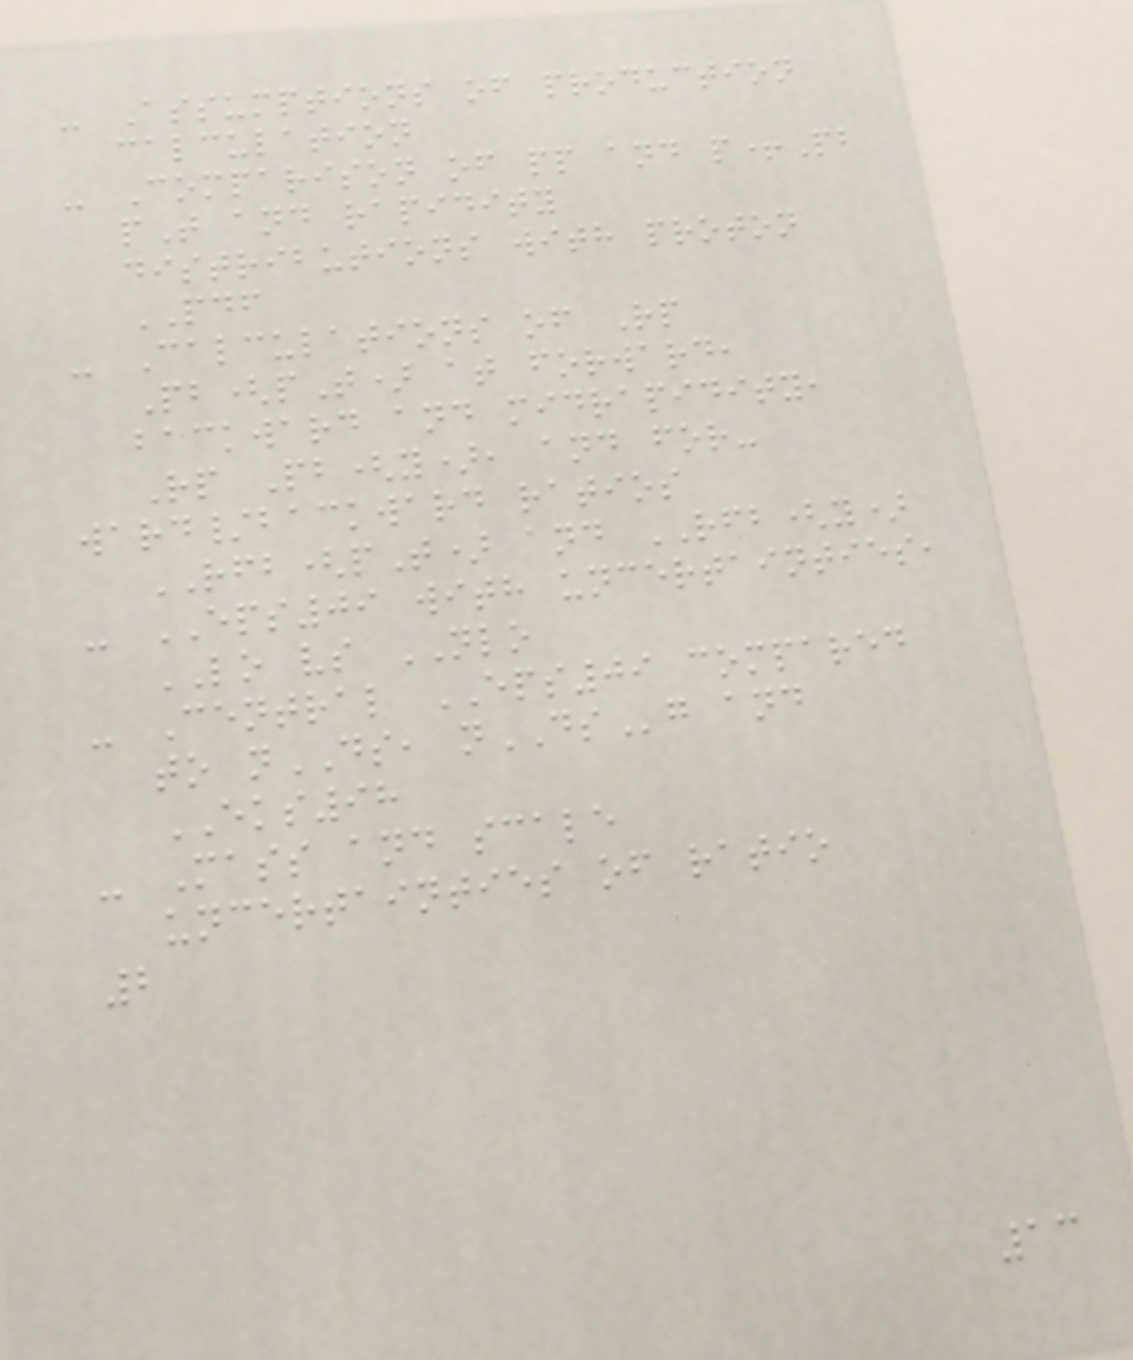- Assumptions of production
calculation
- Comparison of pp and p+Pb
pT and rapidity
distributions with proton
PDF
- Calculations of Rp
Pb(pT) at forward,
backward and midrapidity,
Rp Pb(y), and for-
ward/backward ratios
RFB(pT) and RFB(y)
- EPS09 with uncertainties,
LO vs NLO
- Central EPS09 compared
to nDS, nDSg and
EKS98
- Mass and scale
uncertainties of ratio
2
13
